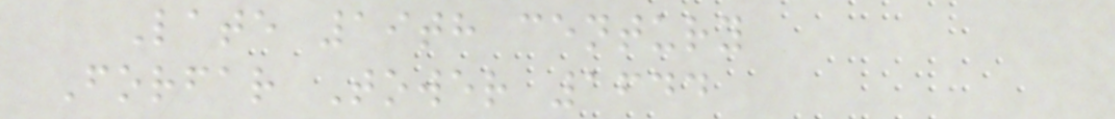Late 19th century
Forfar Tower 1644
